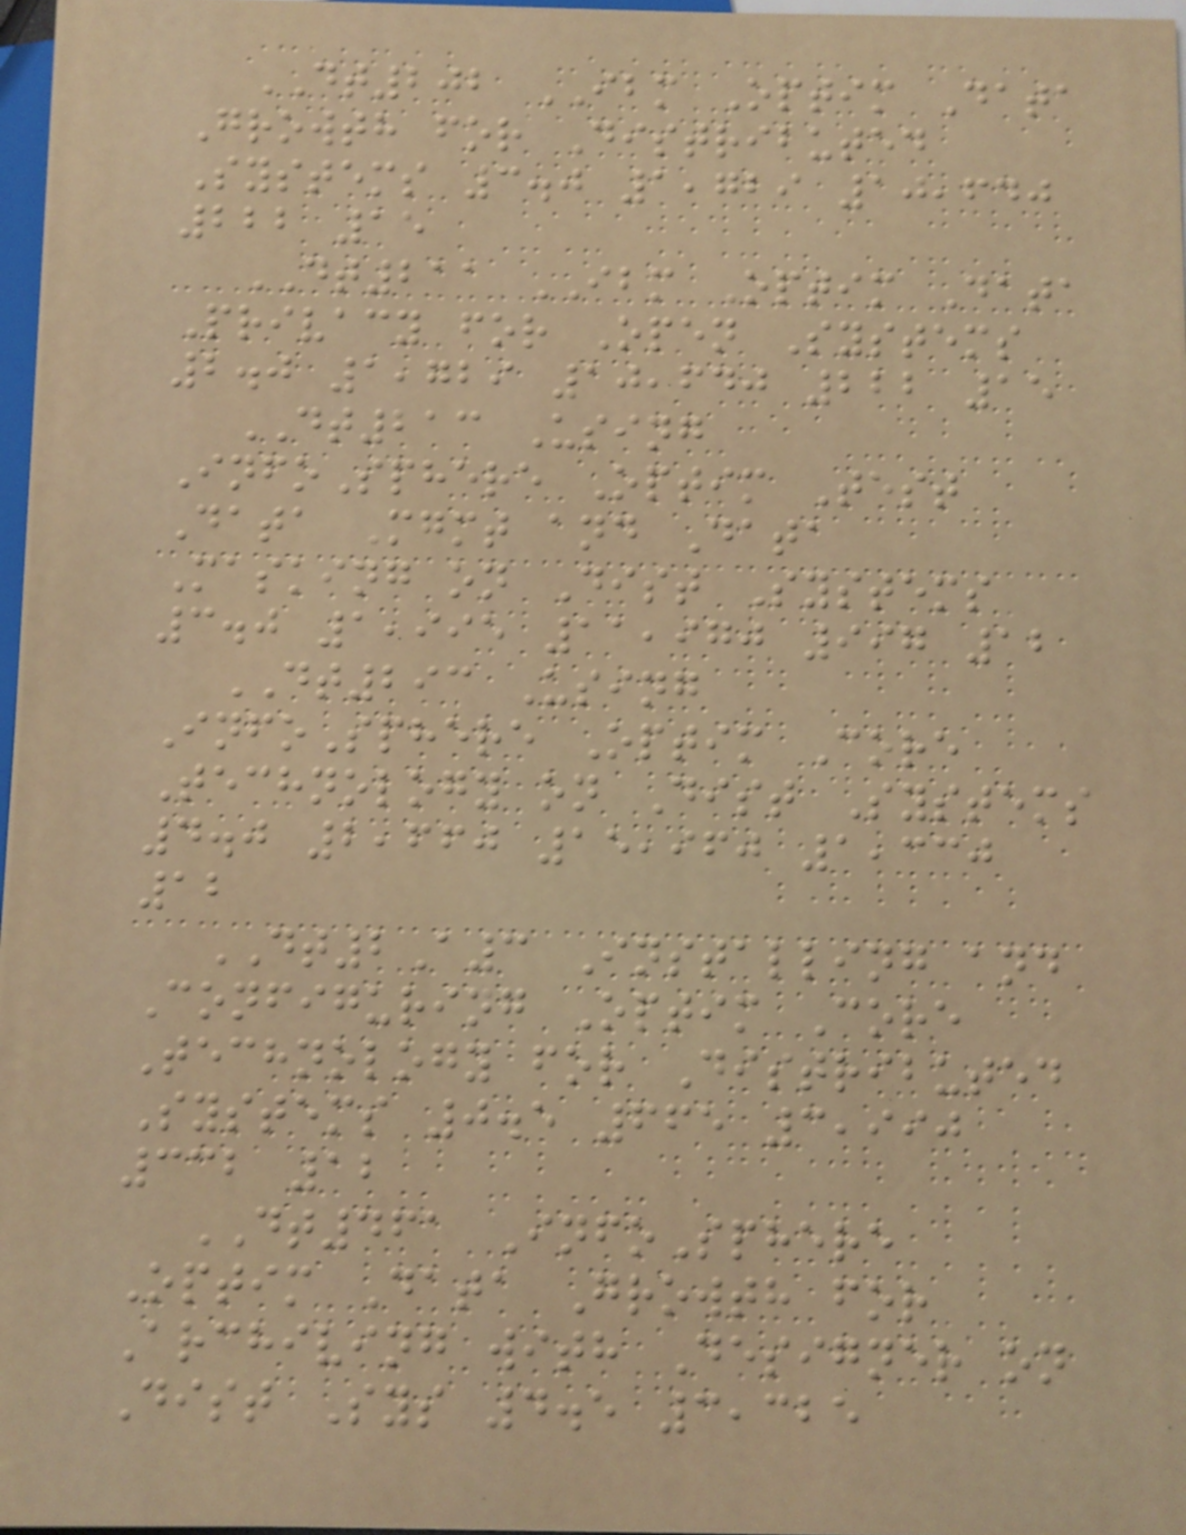DT202 IBM Optim Data
Growth for Distributed
Systems 3.0 1,729 10,640
222 15
DT211 IBM Optim Data
Privacy for Open Systems
2.0 1,729 10,640 222 15
DT213 Using
InfoSphere Optim Test
Data Mgmt and Data
Masking on Dist Systems
3.0 1,995 11,970 997 12
DT293 Using
InfoSphere Optim Core
Technology on Dist Systems
4.0 2,660 15,960 1,330
12
DT2A3 Installing and
Configuring Optim Core
Technology for Distributed
Systems 0.5 665 3,990
332 12
DT461 InfoSphere
Optim Data Growth for
Archiving with Designer on
Dist Sys 4.5 3,325
